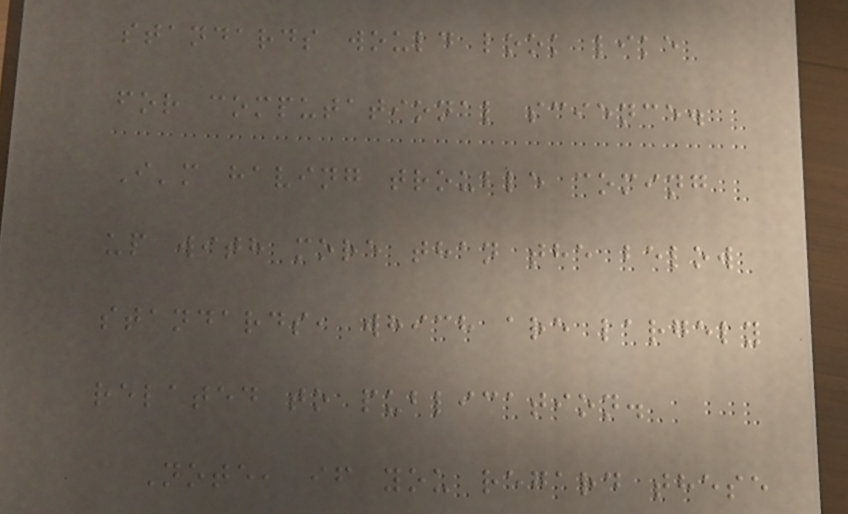standards would look like
for computational science.
I'm having trouble coming
up with more than the below
standards, which are largely
related to publication.
Note, if you regard these
